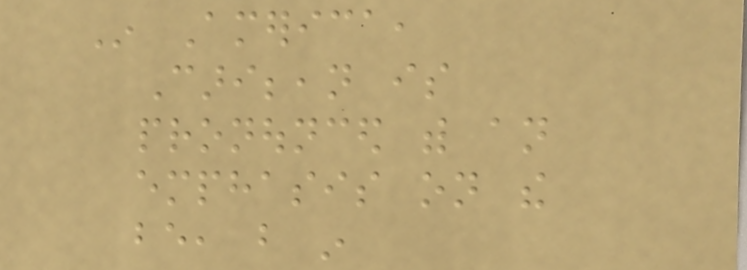In America,
Caribbean is
pronounced with an
emphasis on the
be, but in
